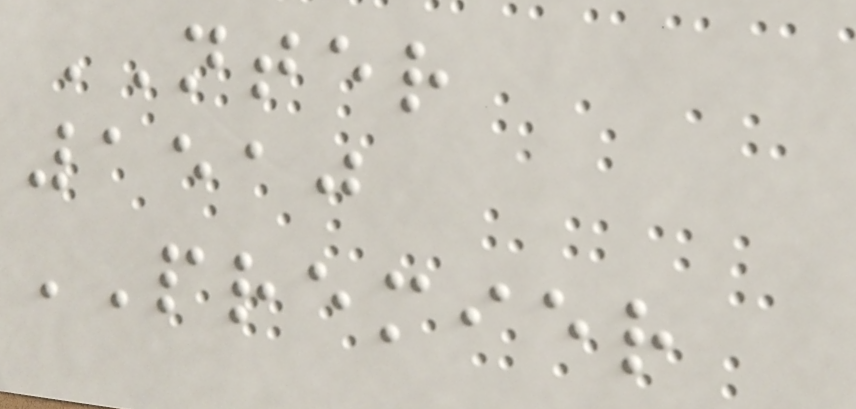NTER
1510
PREMIER
